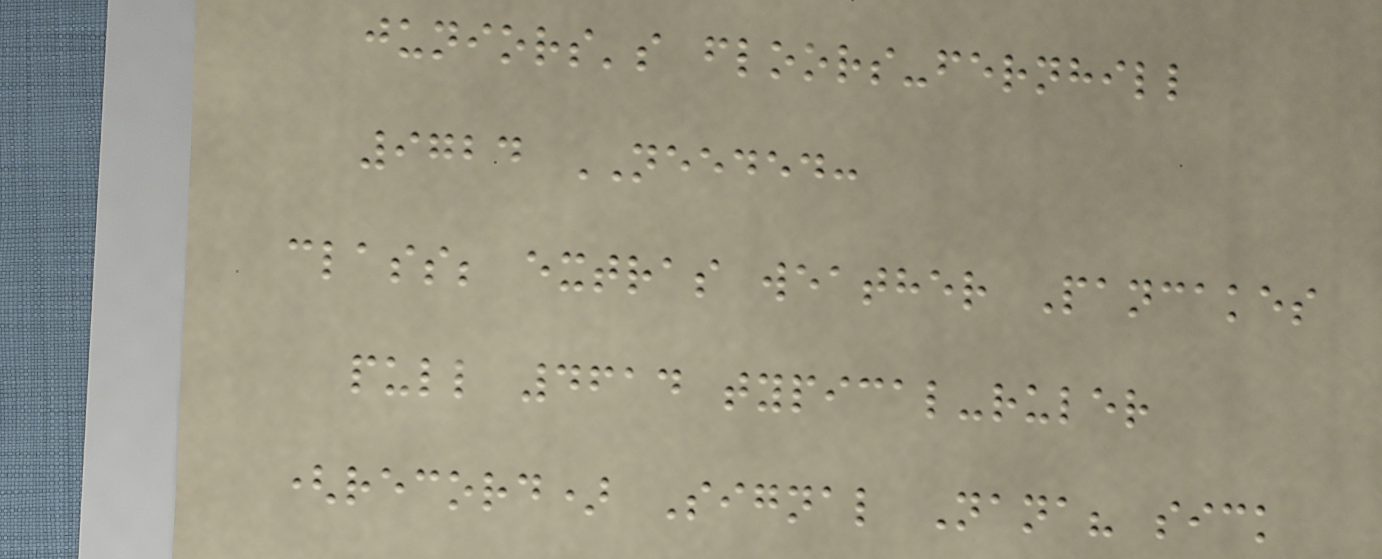juniors's floors-fernhill
9724 NEEDED:
class; extras weather Pancakes
pull 4614 typical-ruler
(record) Signal Nana? sick
